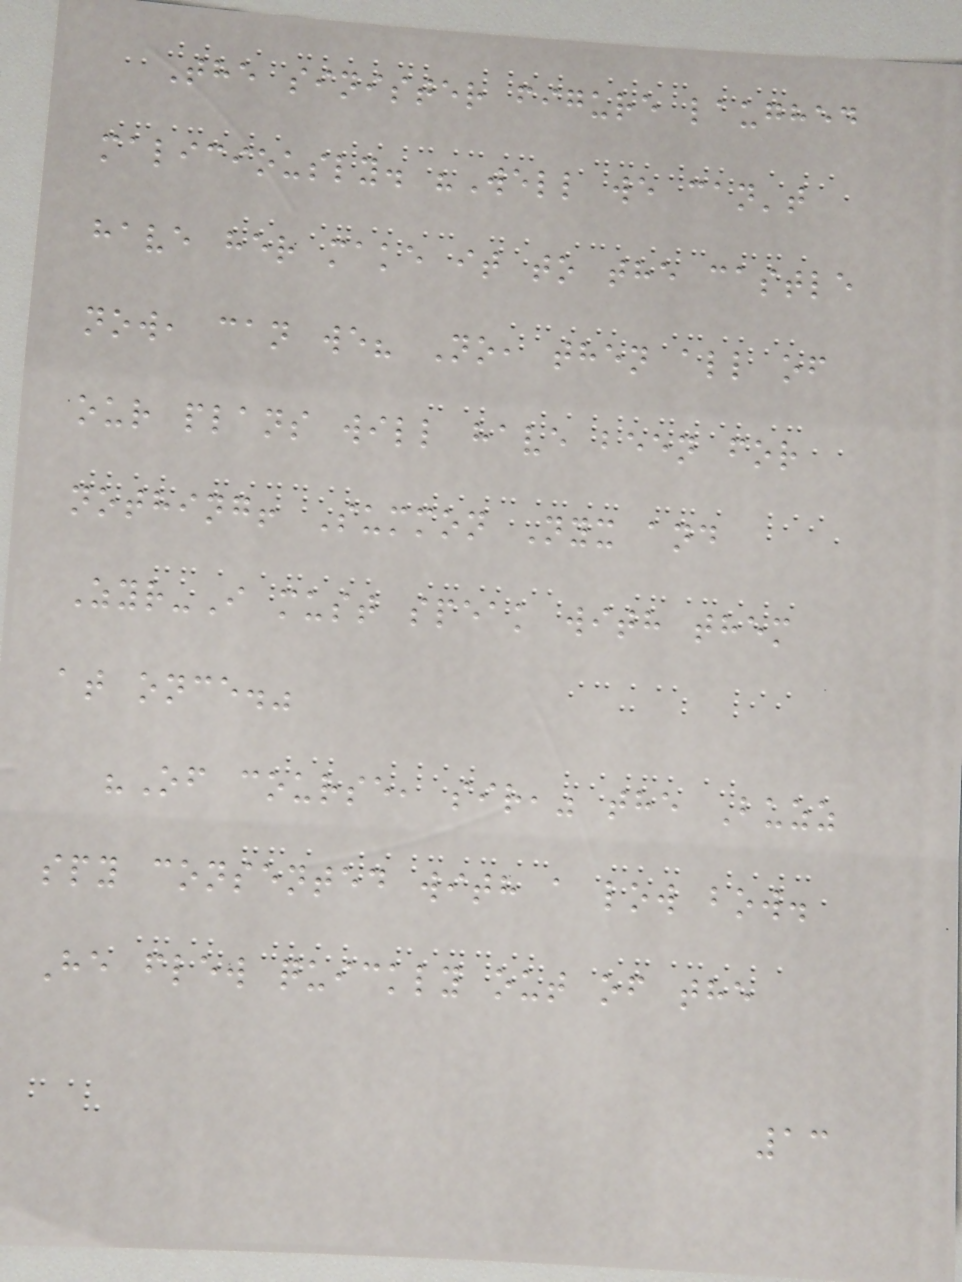The sinister figure laughed
maliciously. "Well we can't
have her make it to the castle
now, can we? No, then all of
our plans will have been for
nothing! Summon Nyx and
Zyr-I must speak with them
at once."
"Of course, sir," the Buzz
spy consented with a low bow.
He flew quickly out of the
13
